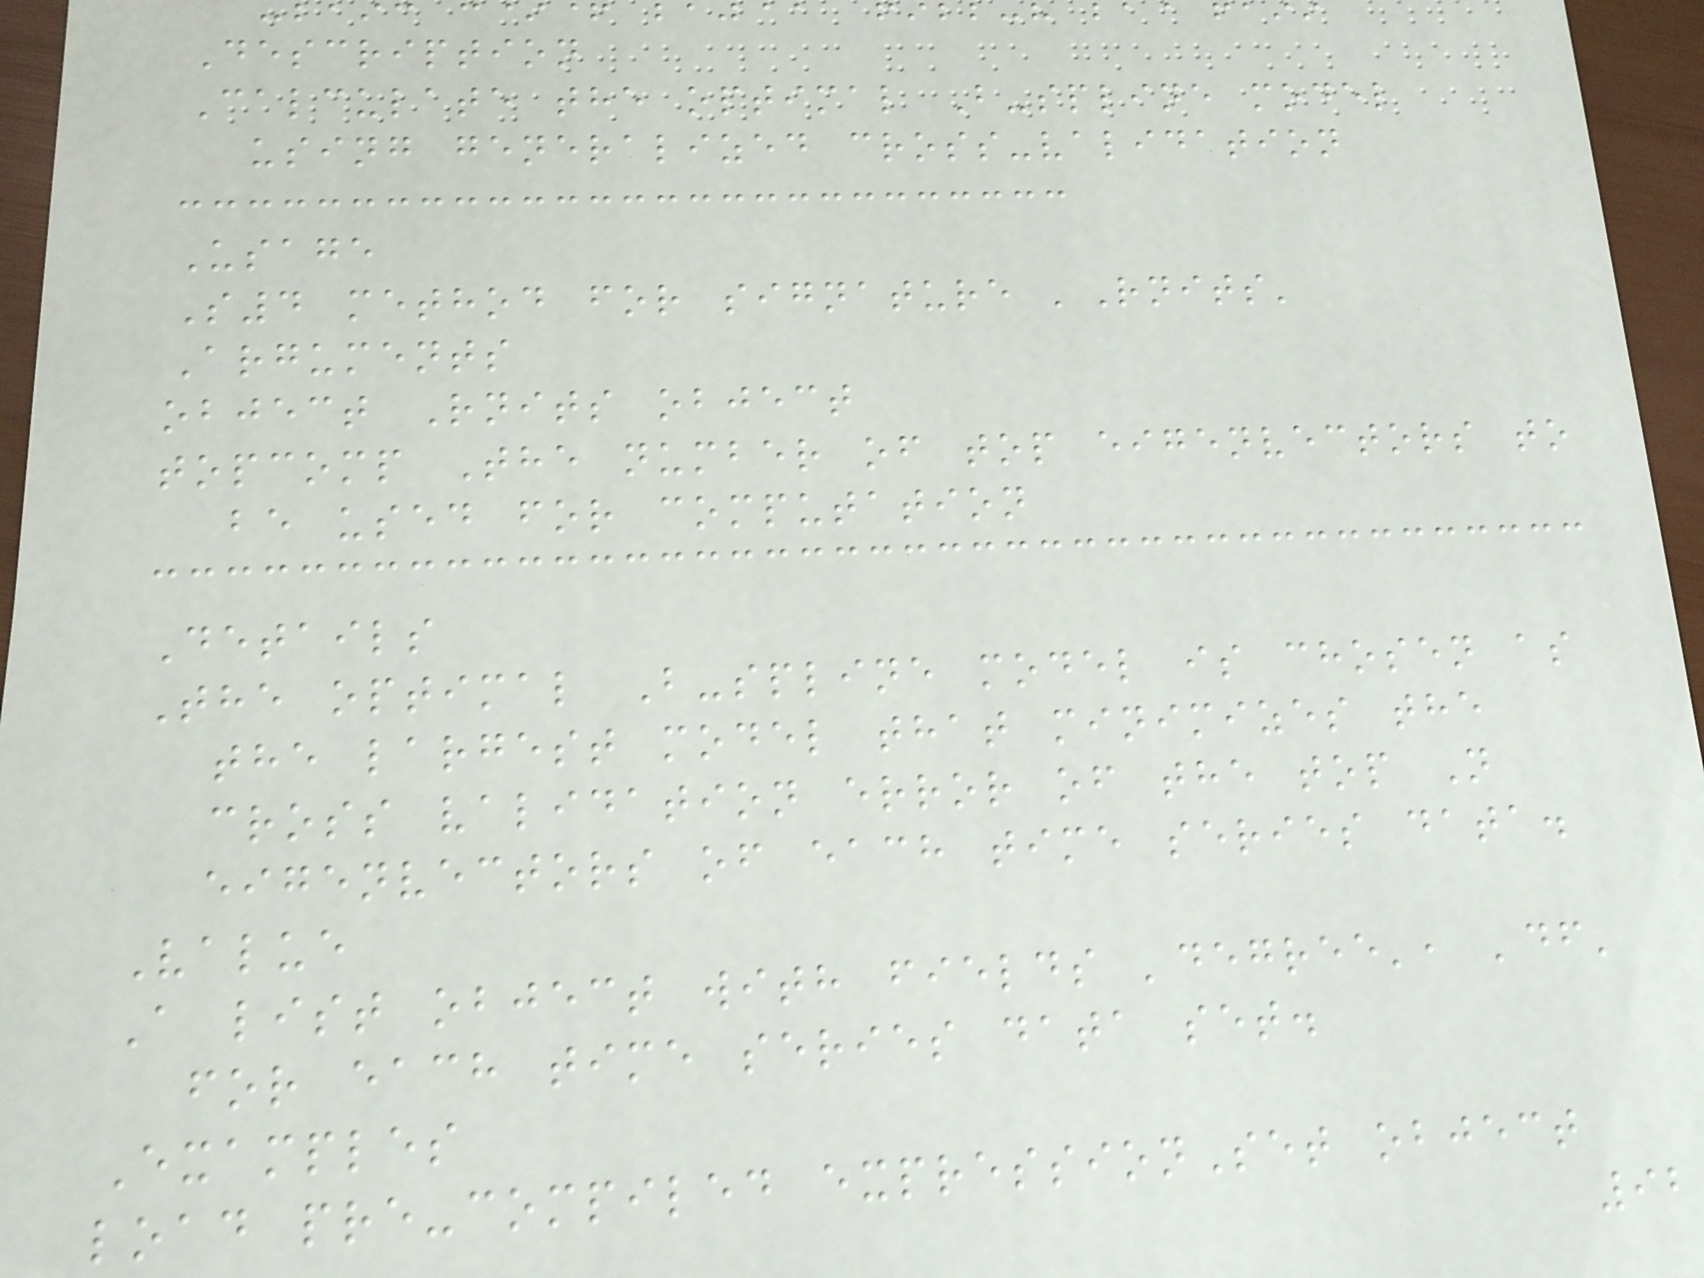Description
Calculate the optimal B-spline model
using generalized cross-validation
Usage
S4 method for signature 'Rnits'
Arguments
object Rnits object
topcomp The number of top eigenvectors to
be used for computation
Details
The optimal B-spline model is chosen as
the largest model that minimizes the
cross validation error of the top N
eigenvectors of each time series data.
Value
A list object with fields 'degree', 'df'
for each time series data set.
Examples
load pre-compiled expressionSet object
92
